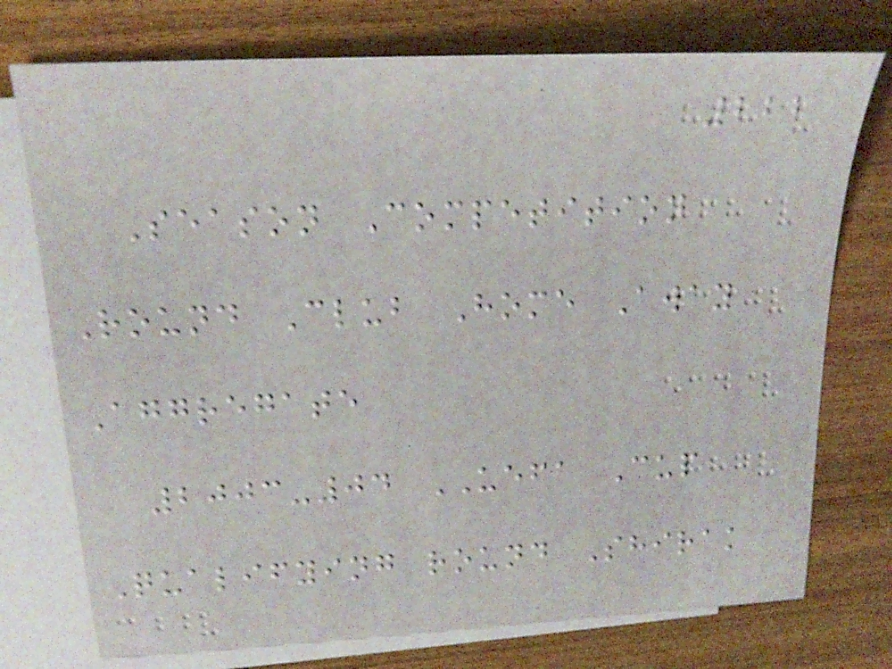222
Season Competition
Round Club Home Away
Aggregate
2003-04 UEFA Cup
Qualifying round Shirak
